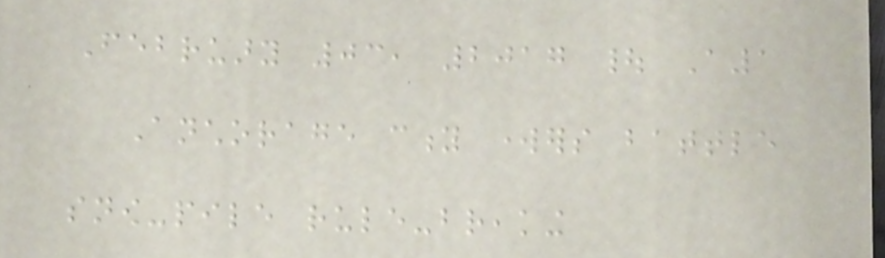February 03, 2017 | A1
Anchorage city workers battle
snow-pile rule-breaking
